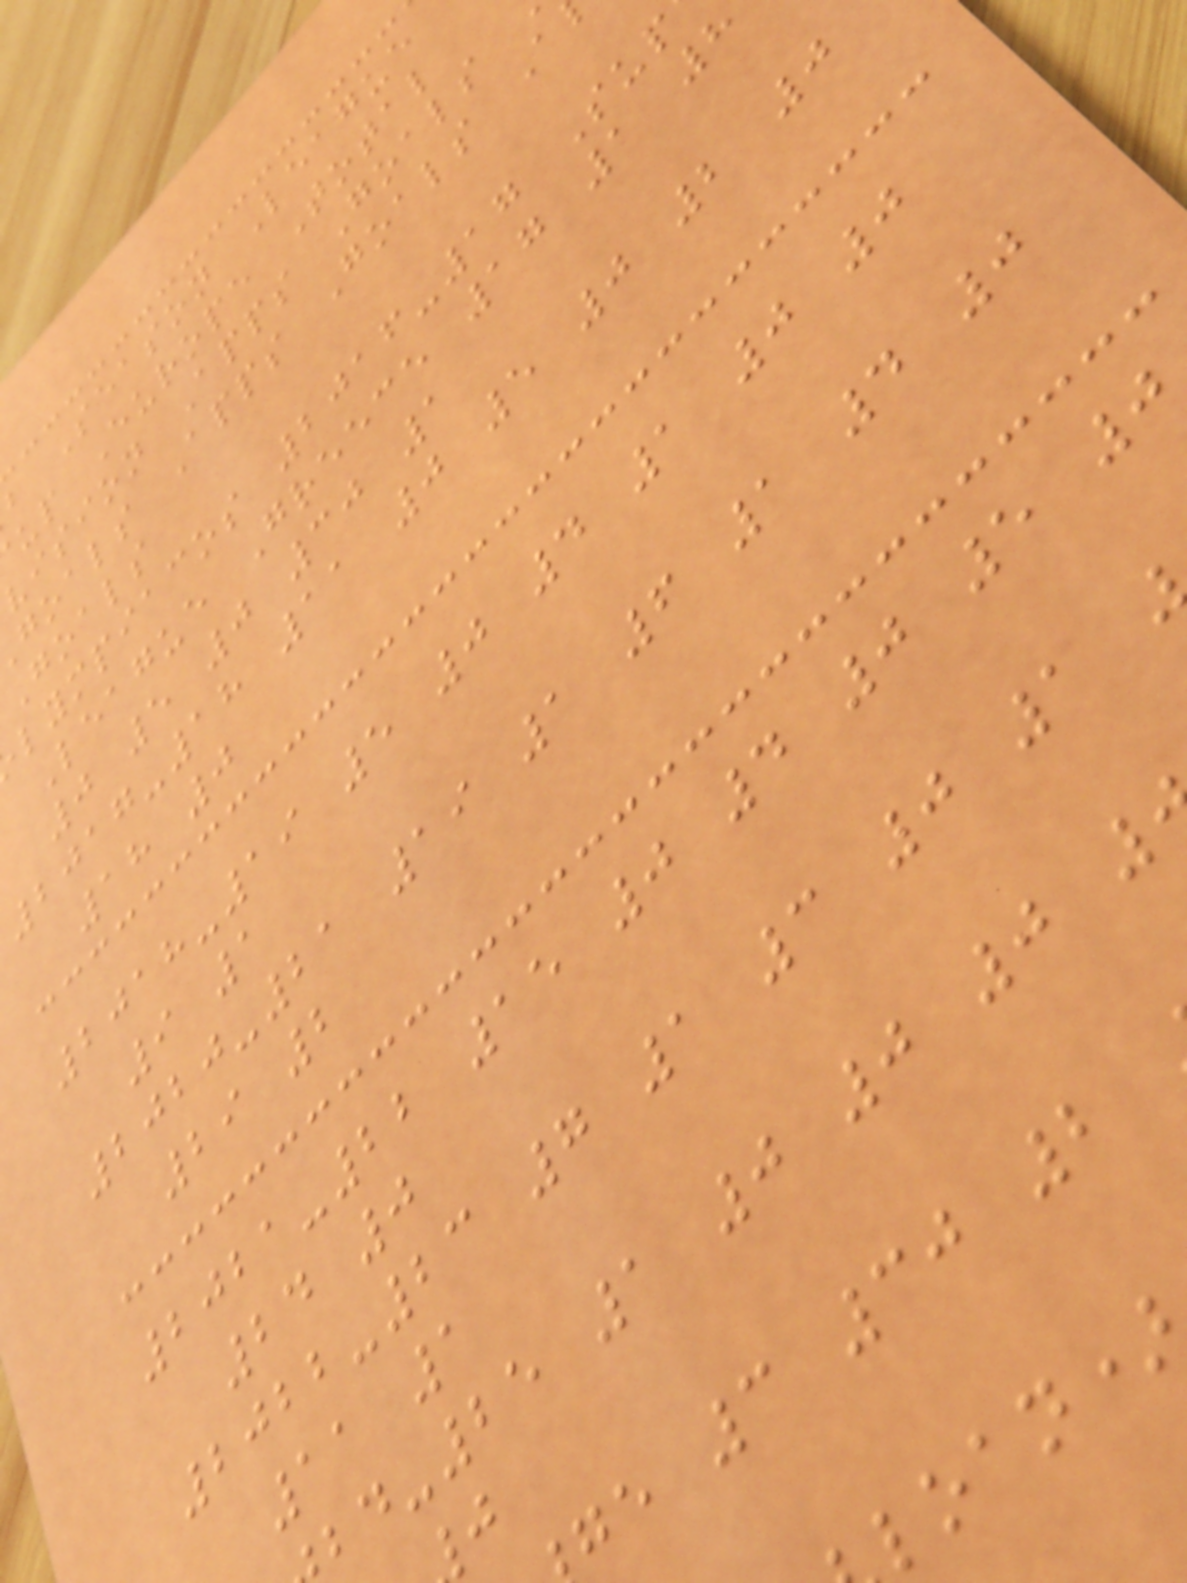b Season League
up Europe Total
vision Apps Goals
goals Apps Goals A
Goals
lympiacos 2016-17 Sup
League Greece 17 1 8
0 5 0 30 1
2017-18 11 0 5 0 2 0
18 0
2018-19 5 0 4 1 0 0
9 1
2020-21 19 1 6 1 4 0
29 2
2021-22 15 0 4 0 5 0
24 0
2022-23 7 1 3 0 1
11 1
-25 1 0 0 0
ge 3 30 2
